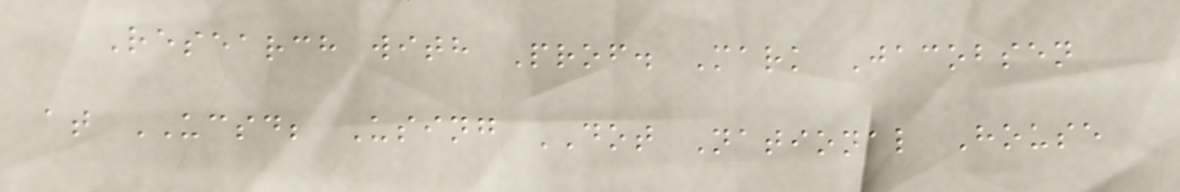Research with Prof. Mark Jacobsen
at UCSD; Using DOT National House
